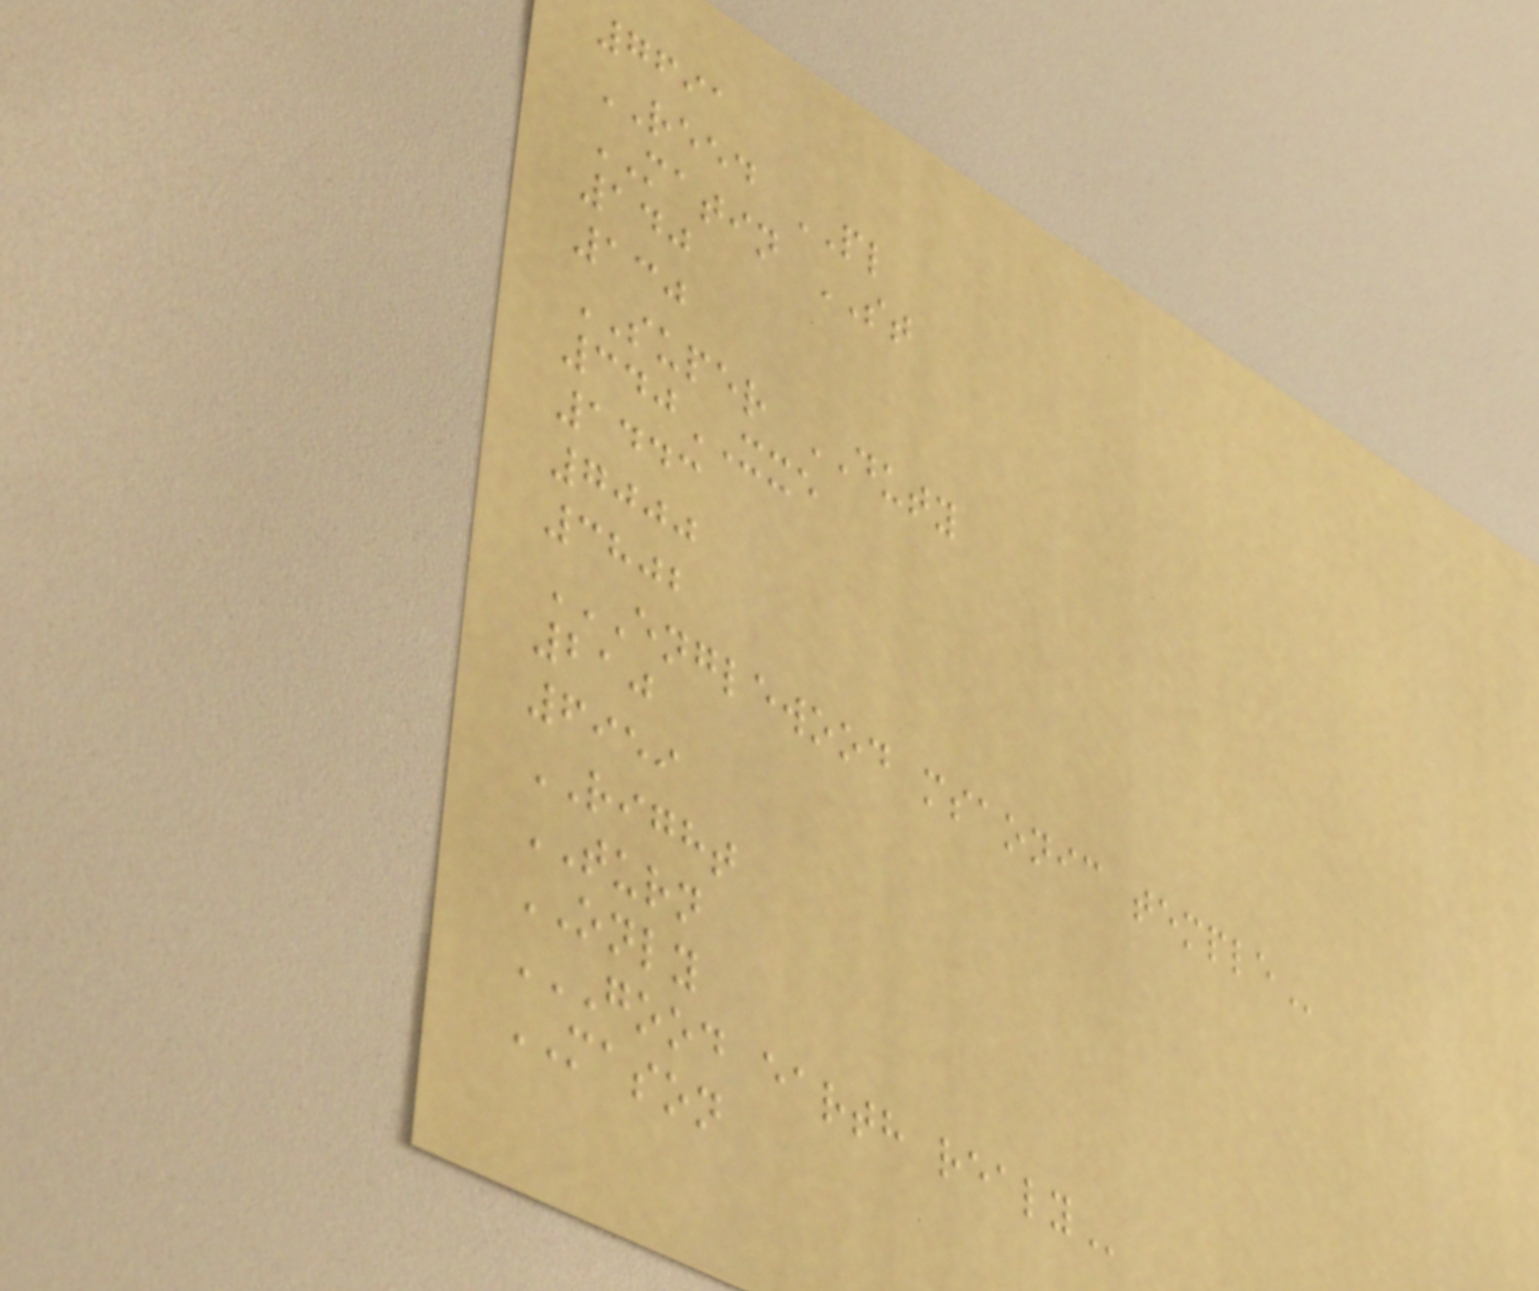7691
REED PL
MATIN ST
140
130
SUPER DUTY
340XXE
1443
7000
3802
ENGLEWOOD MSAONIC TEMPLE
210
6959
RIGHT
TURN
ONLY
GOOD EARTH REALY
MASON
